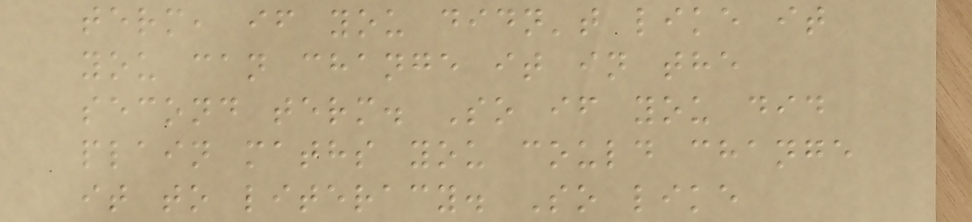term, if you didn't like it
you can change it in the
second term. So if you did
plain maths you could change
it to literacy. So like
